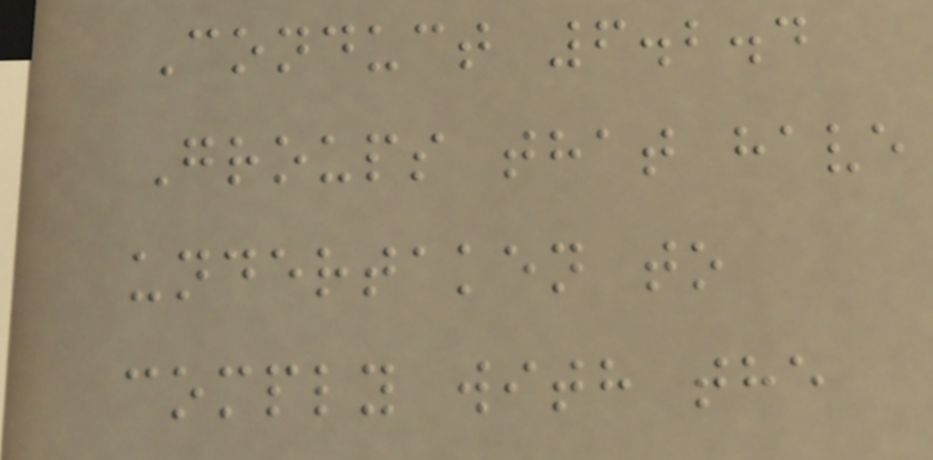Conduct 6.2.4
Groups that have
undertaken to
comply with the
